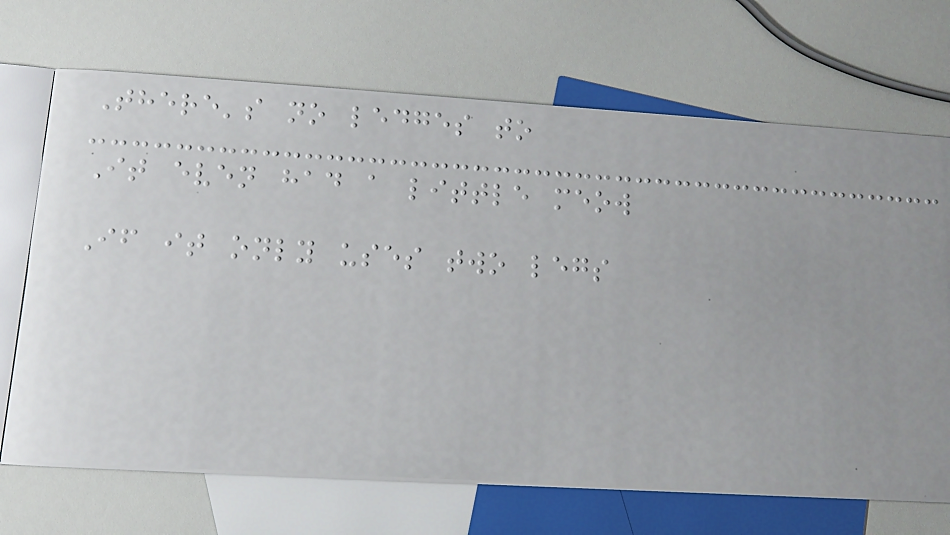There's no ledges to
It even had a little meow
If it only uses two legs
